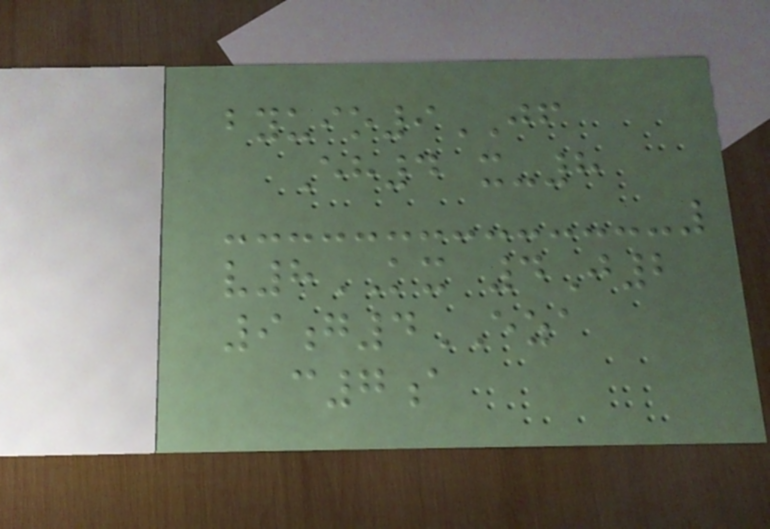byuio9JF
Eh4 x-8
v8KX 4J2
9g4EZA
c7a
